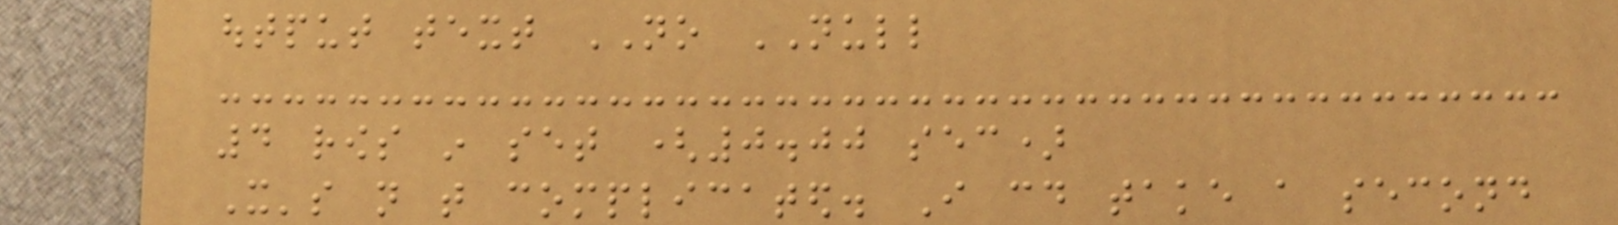output text NO NULL
4 rows in set (0.00 sec)
It's not that complicated. I could take a second
